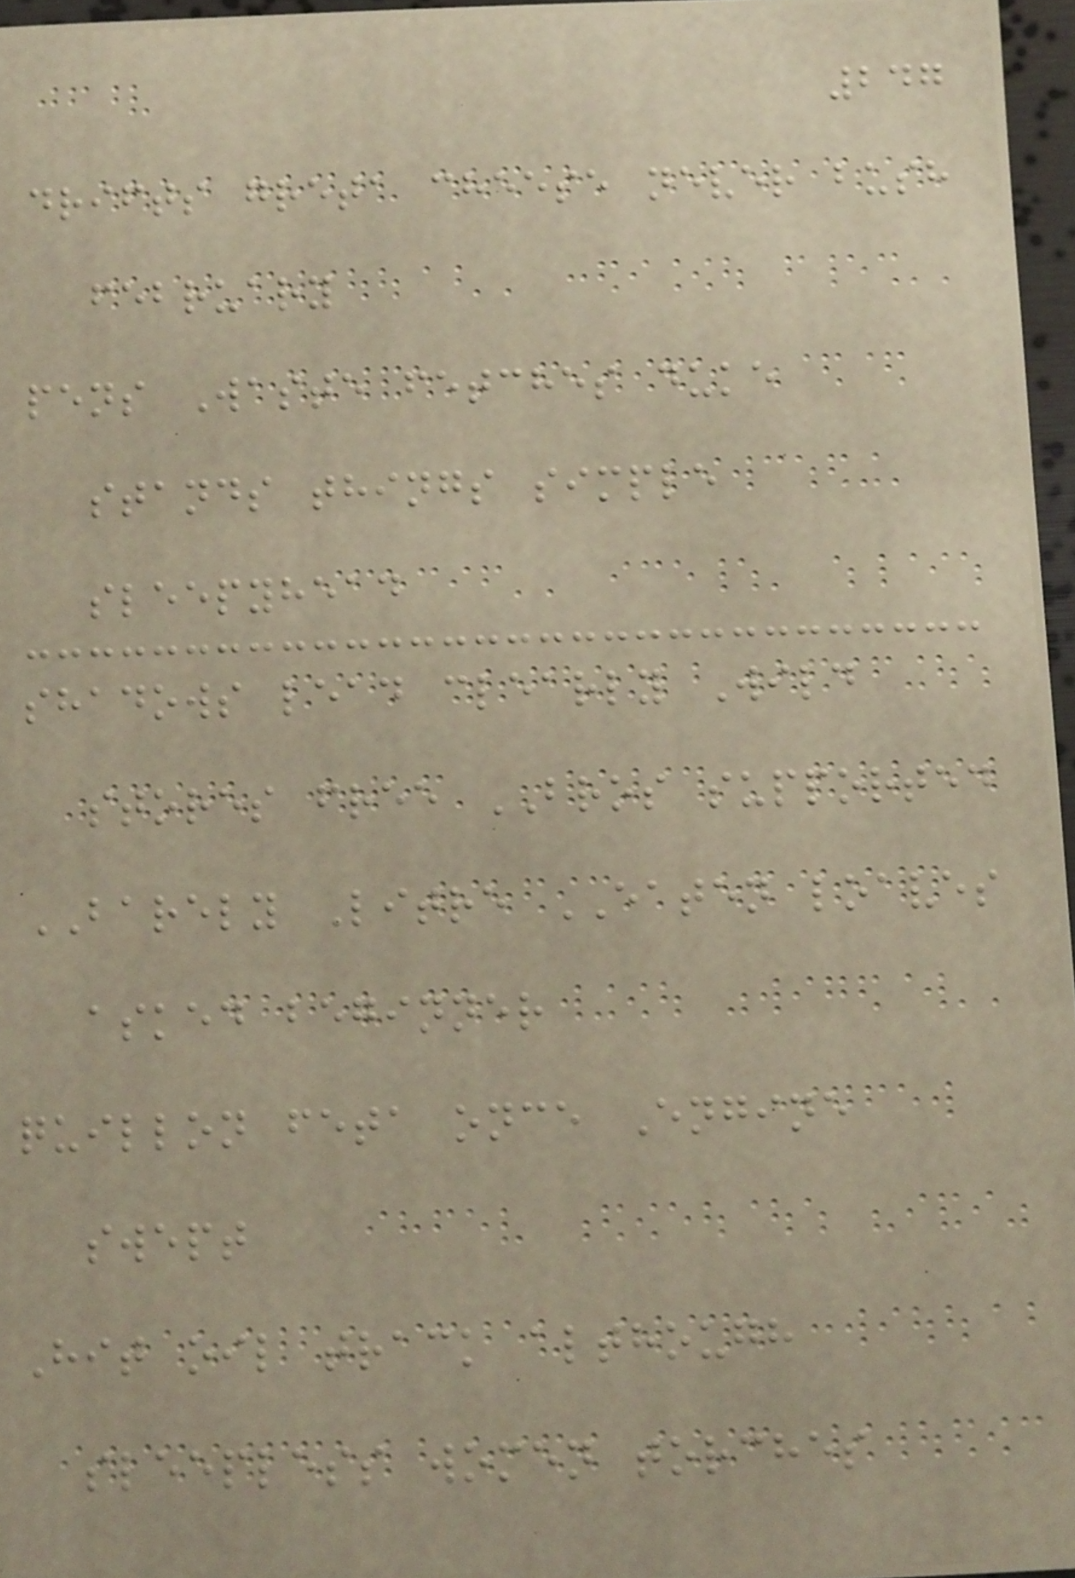247
drifts greta cheese never bush
february
pens Waste fetches duke
stands things simple
sleepyhead
shadows lead clearly Wild
stores free BROS supported
BARELY Litre EATEN loaves
asked beginner
quillon feta once Engine
swept
Hit oil track although
sleepless women torches
